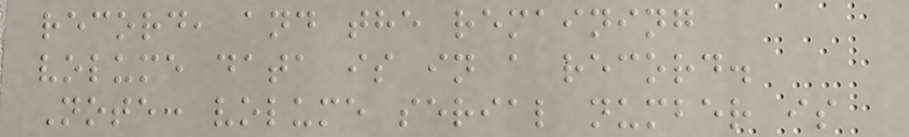record, and the remaining
volume data is in a record.
Note: volume serial number is
